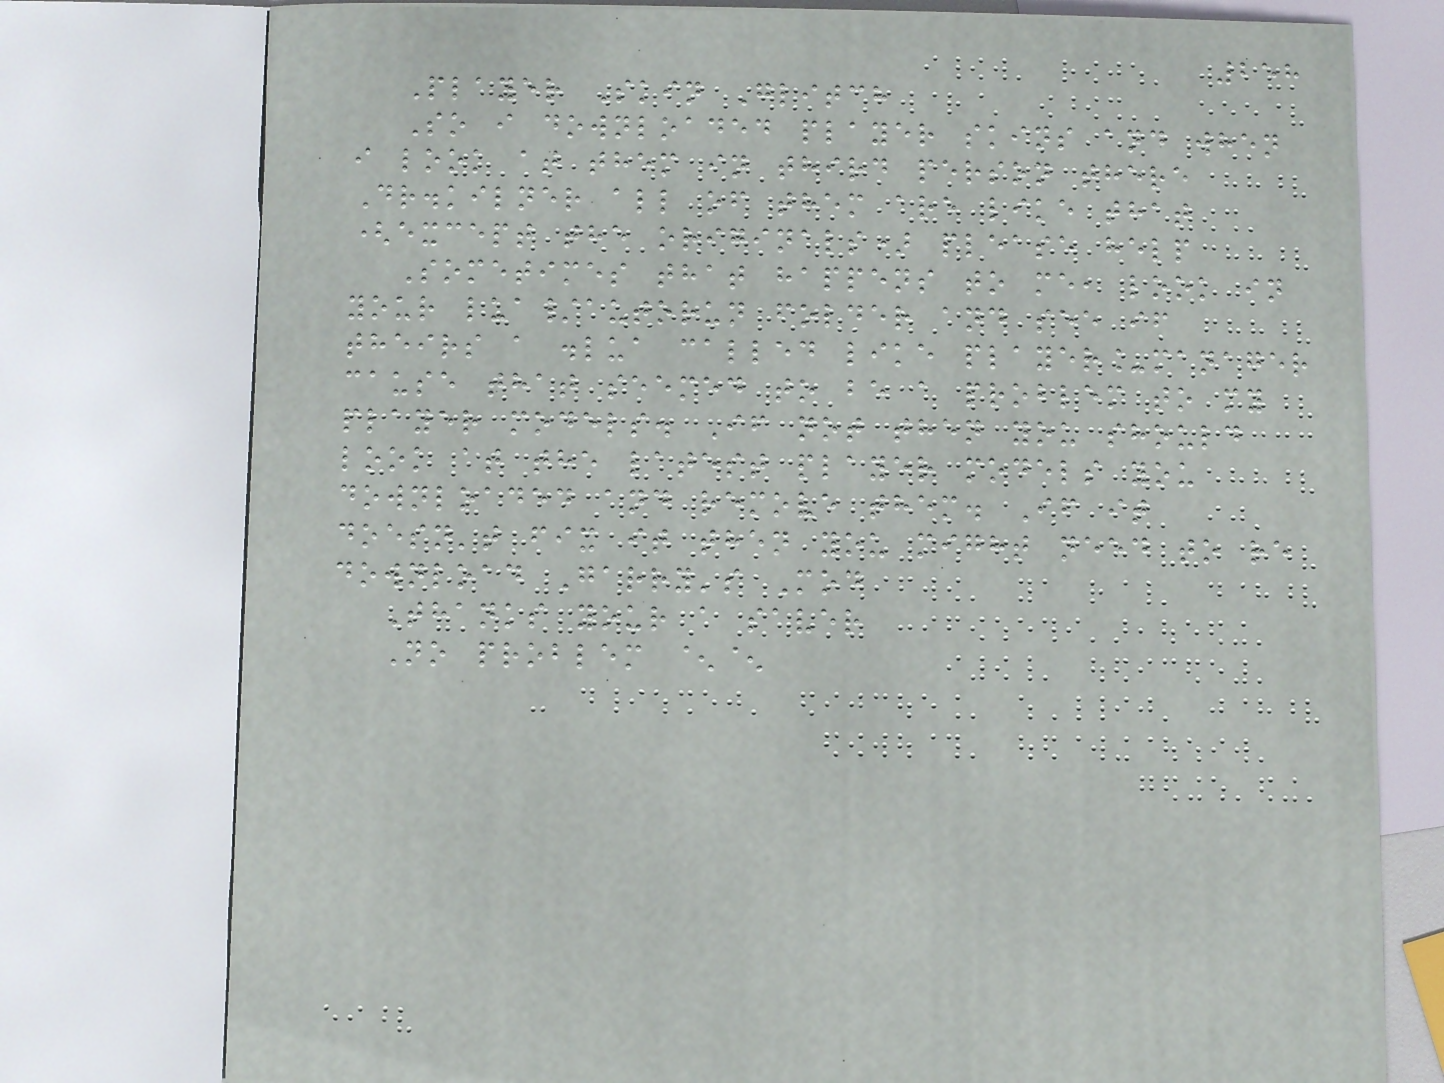258
Player Skin Glitch
So i downloaded player skins and when
i look at them in third person there
Dr.kilner all of them are like that
(except the originals) please help
Sometimes that happens to me, look in
your lua/autorun folder and see if
theirs a .lua called like player_manager
cause that seemed to be a problem to my
player models. If not then you should
look at the latest player models you
downloaded and remove them. If it
doesn't fix it then you might need to re
download Garry's Mod
Thanks your a saver
No problem ^^
